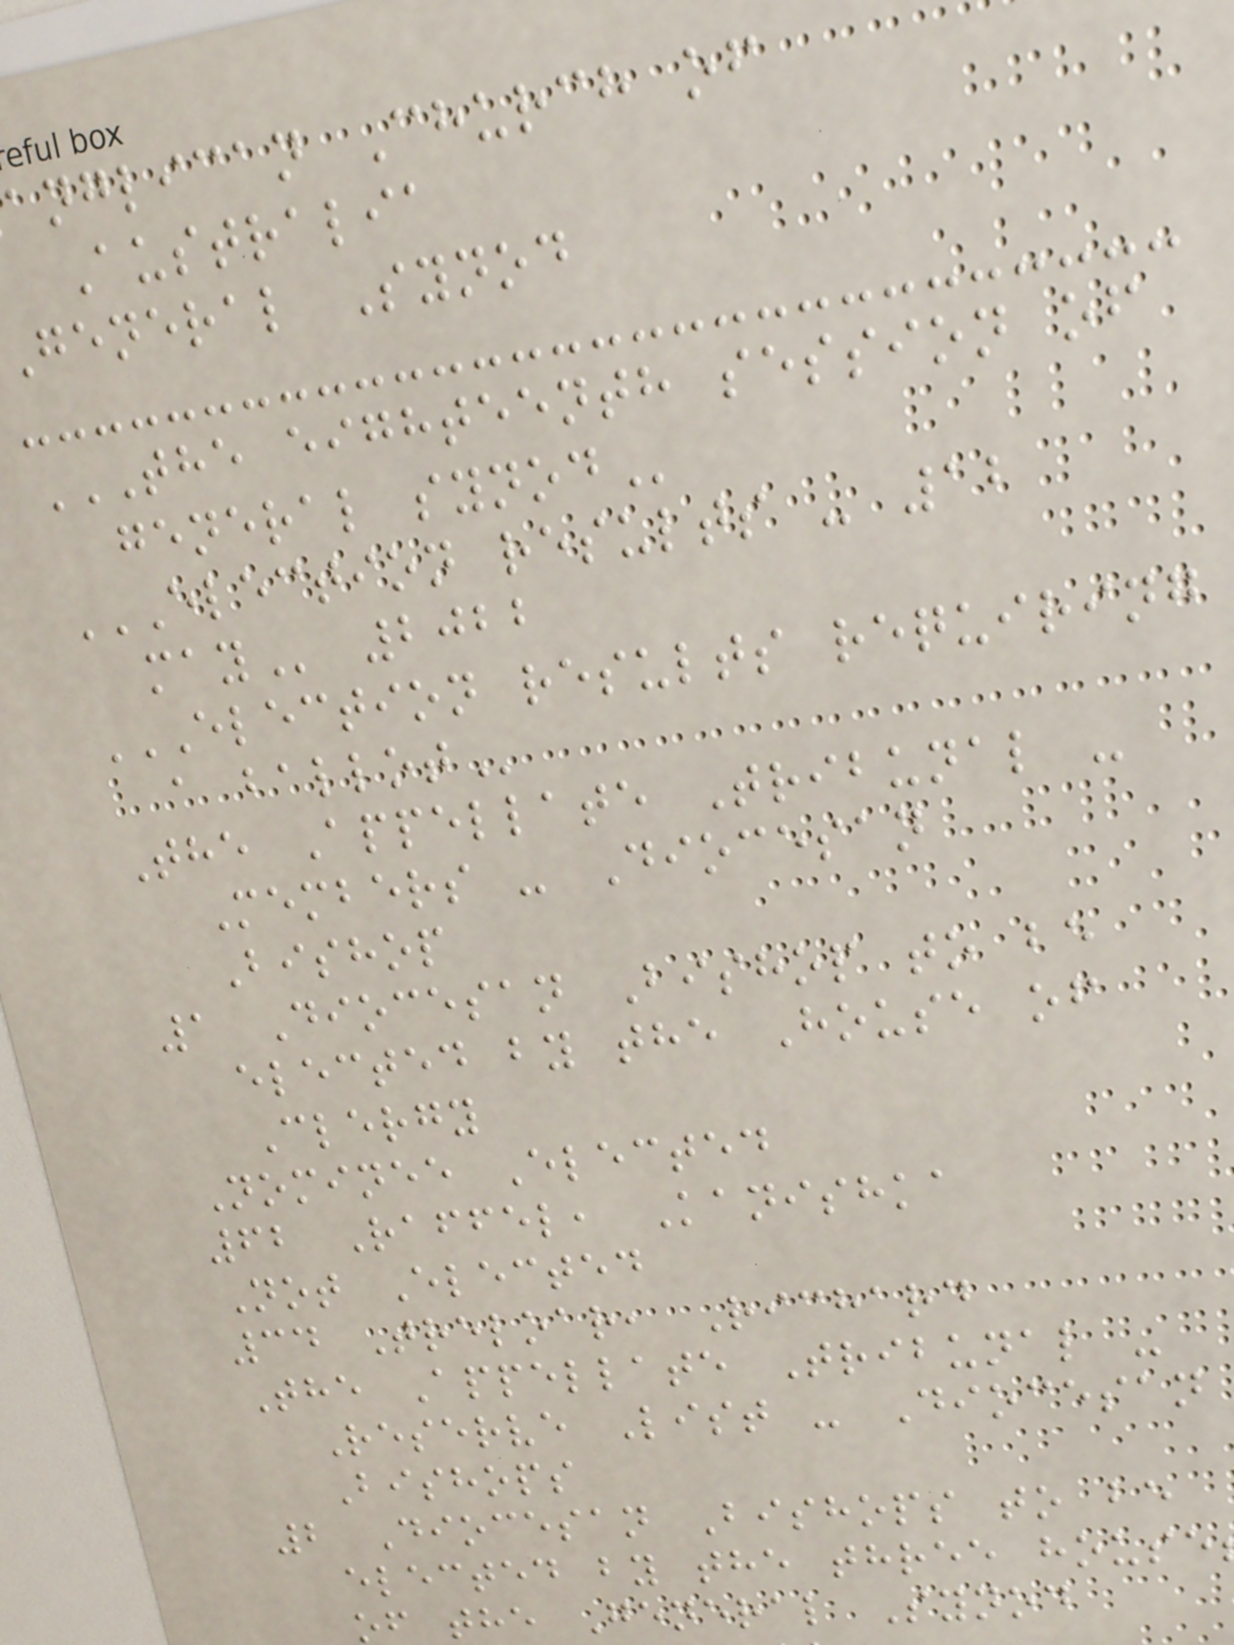anglican Church of
Australia
general Synod
THE EIGHTEENTH SESSION OF
general
ELECTION RESULTS - 12
2022
ELECTION RESULTS REQUIRING
The Appellate Tribunal -
Members - Diocesan
Bishop
1 Diocesan Bishop to be
elected by the House of
Clergy
Nominee Elected
62 Raffel, Kanishka
Not Elected
34 Treloar, Richard
The Appellate Tribunal -
Reserve List - Diocesan
Bishops
2 Diocesan Bishops to be
elected by the three house
of the General Synod
